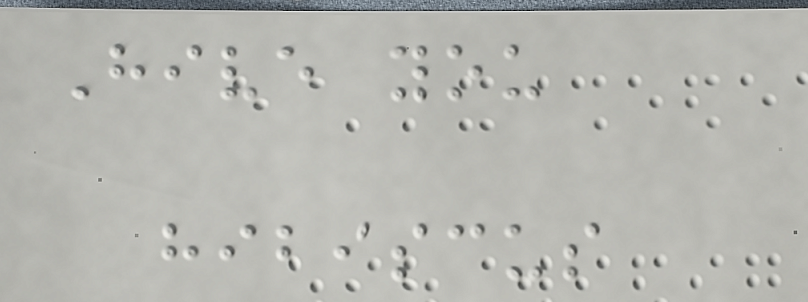Hive you
hibiscus
